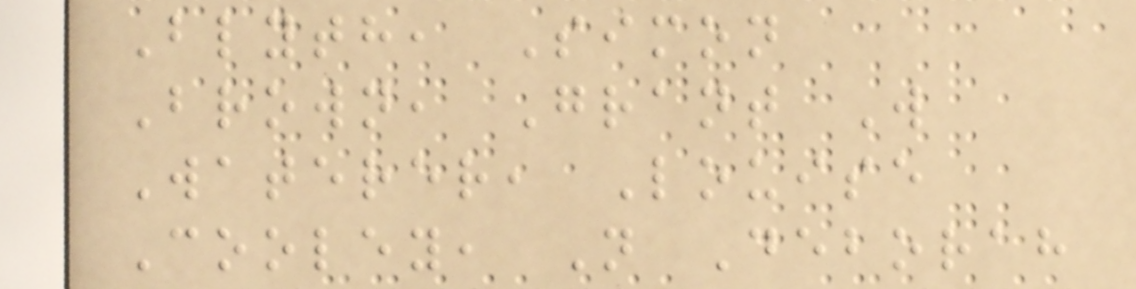Blyth, Simon
Brown, Grant W
Waterer, Louise
Cooley, N Deborah
